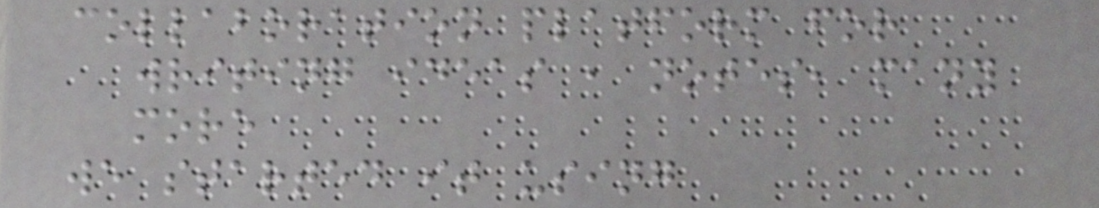collaboration platform for
writing ideas , notes, many
more
we started it using
